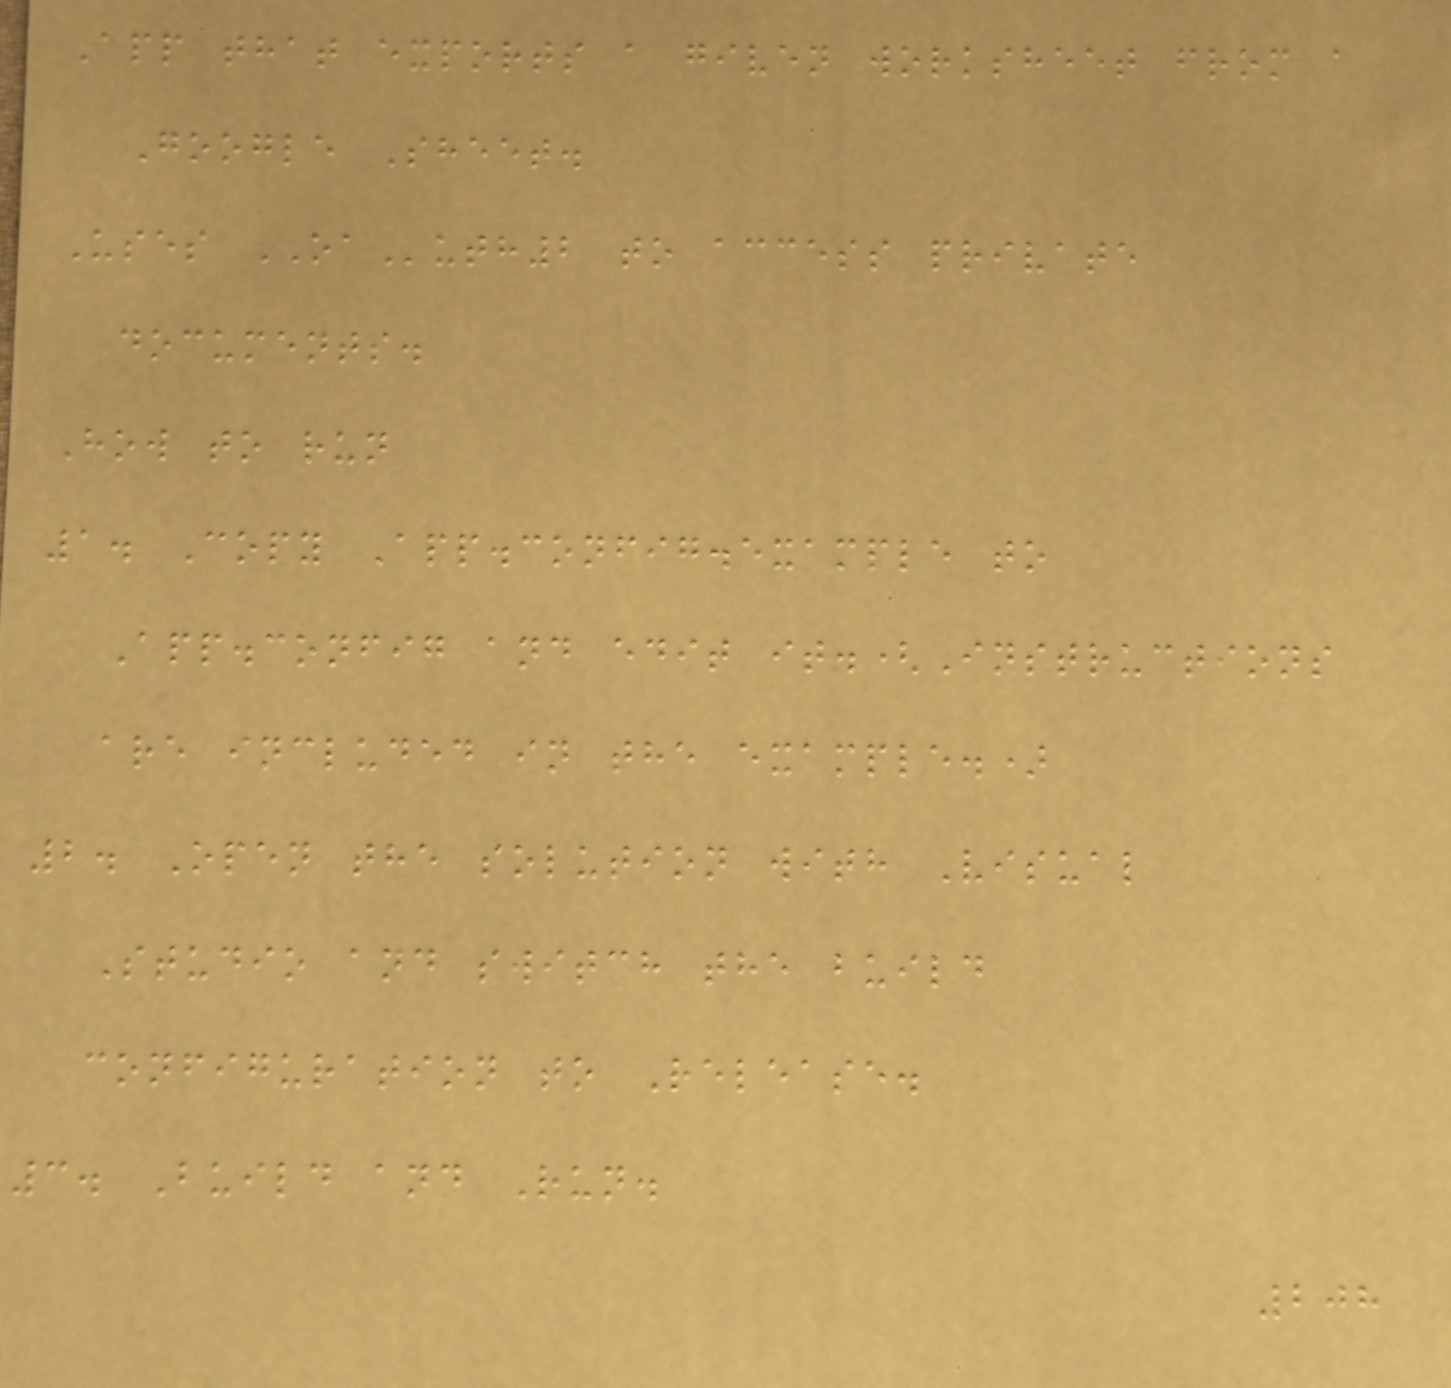App that exports a given worksheet from a
Google Sheet.
Uses OAuth2 to access private
documents.
How to run
1. Copy App.config.example to
App.config and edit it.(Instructions
are included in the example.)
2. Open the solution with Visual
Studio and switch the build
configuration to Release.
3. Build and Run.
208
